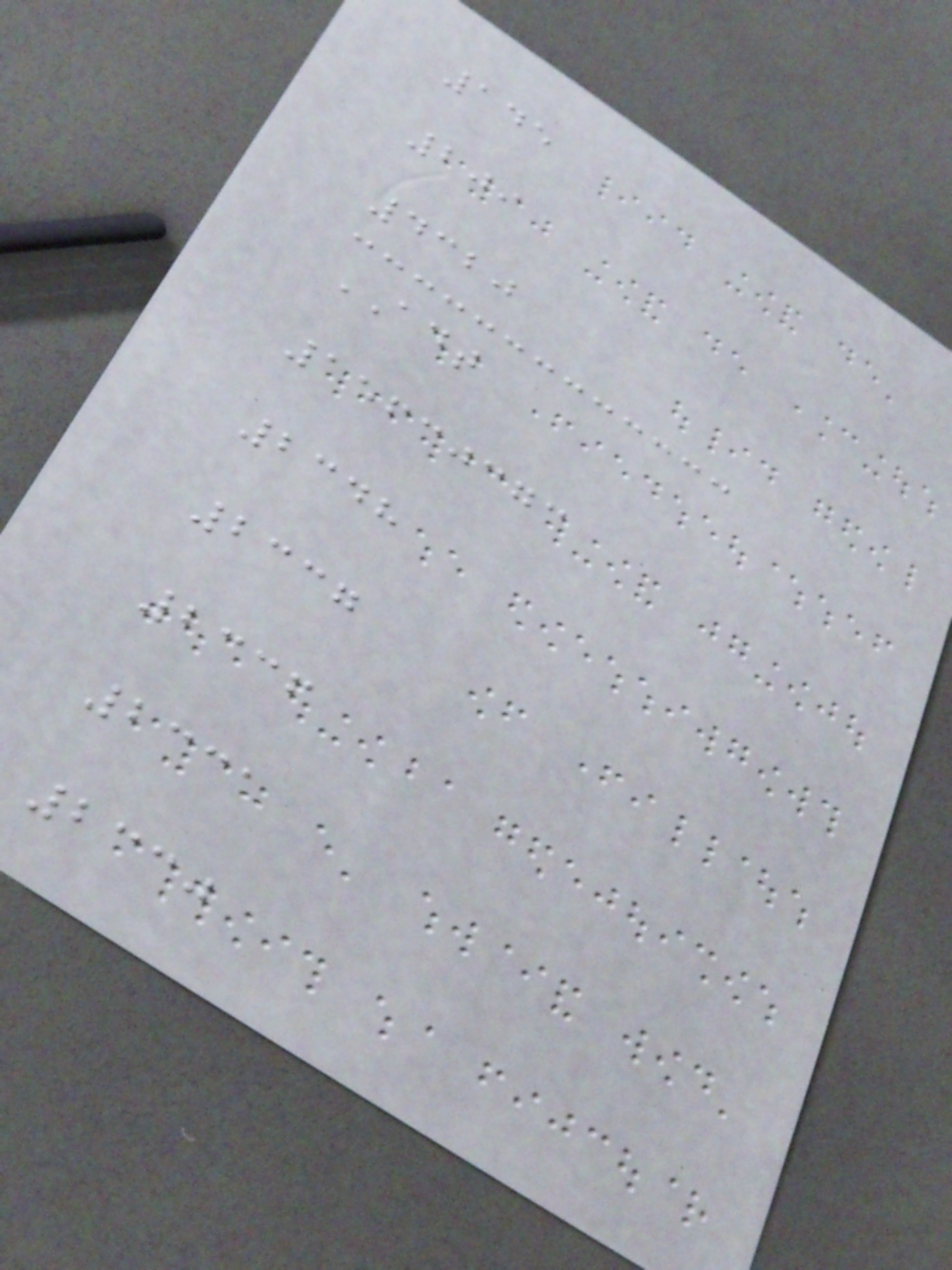145
209
4320
ADT
15630373
2348
2337
2336
2331
2330
